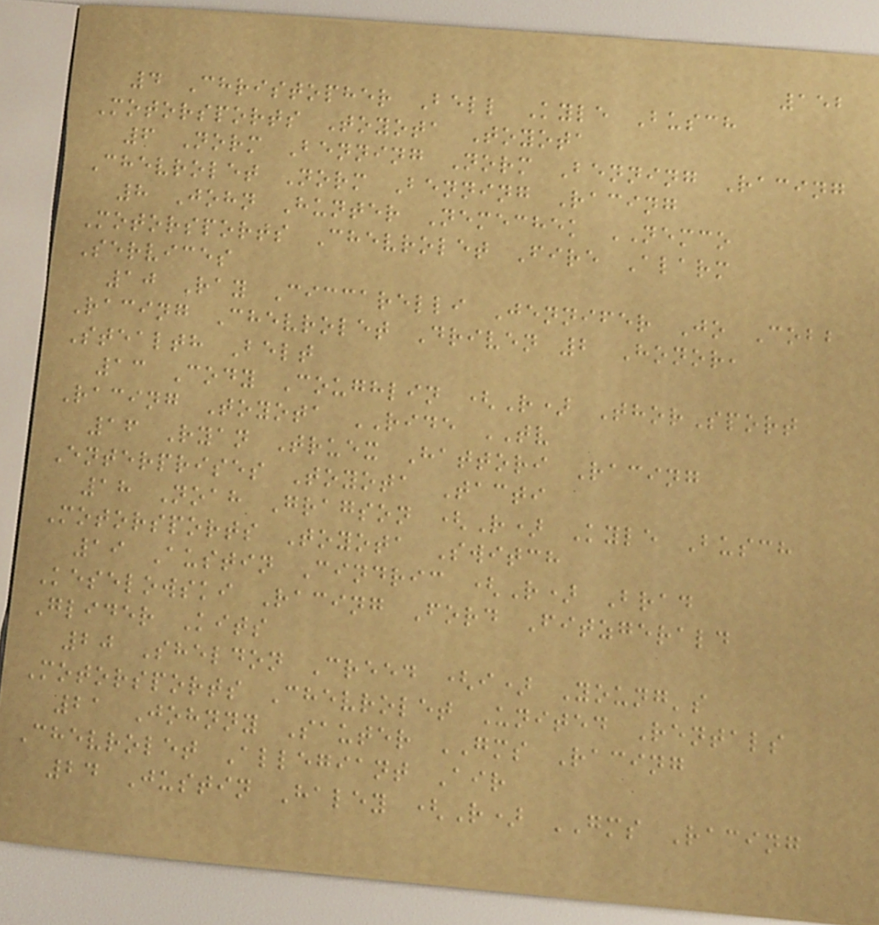152
4 Christopher Bell Kyle Busch
Motorsports Toyota Toyota
6 Norm Benning Norm Benning Racing
Chevrolet Norm Benning Racing
8 John Hunter Nemechek NEMCO
Motorsports Chevrolet Fire Alarm
Services
10 Ray Ciccarelli Jennifer Jo Cobb
Racing Chevrolet Driven 2 Honor,
Stealth Belt
13 Cody Coughlin (R) ThorSport
Racing Toyota RIDE TV
16 Ryan Truex Hattori Racing
Enterprises Toyota Tacti
18 Noah Gragson (R) Kyle Busch
Motorsports Toyota Switch
19 Austin Cindric (R) Brad
Keselowski Racing Ford Fitzgerald
Glider Kits
20 Sheldon Creed (i) Young's
Motorsports Chevrolet United Rentals
21 Johnny Sauter GMS Racing
Chevrolet Allegiant Air
24 Justin Haley (R) GMS Racing
